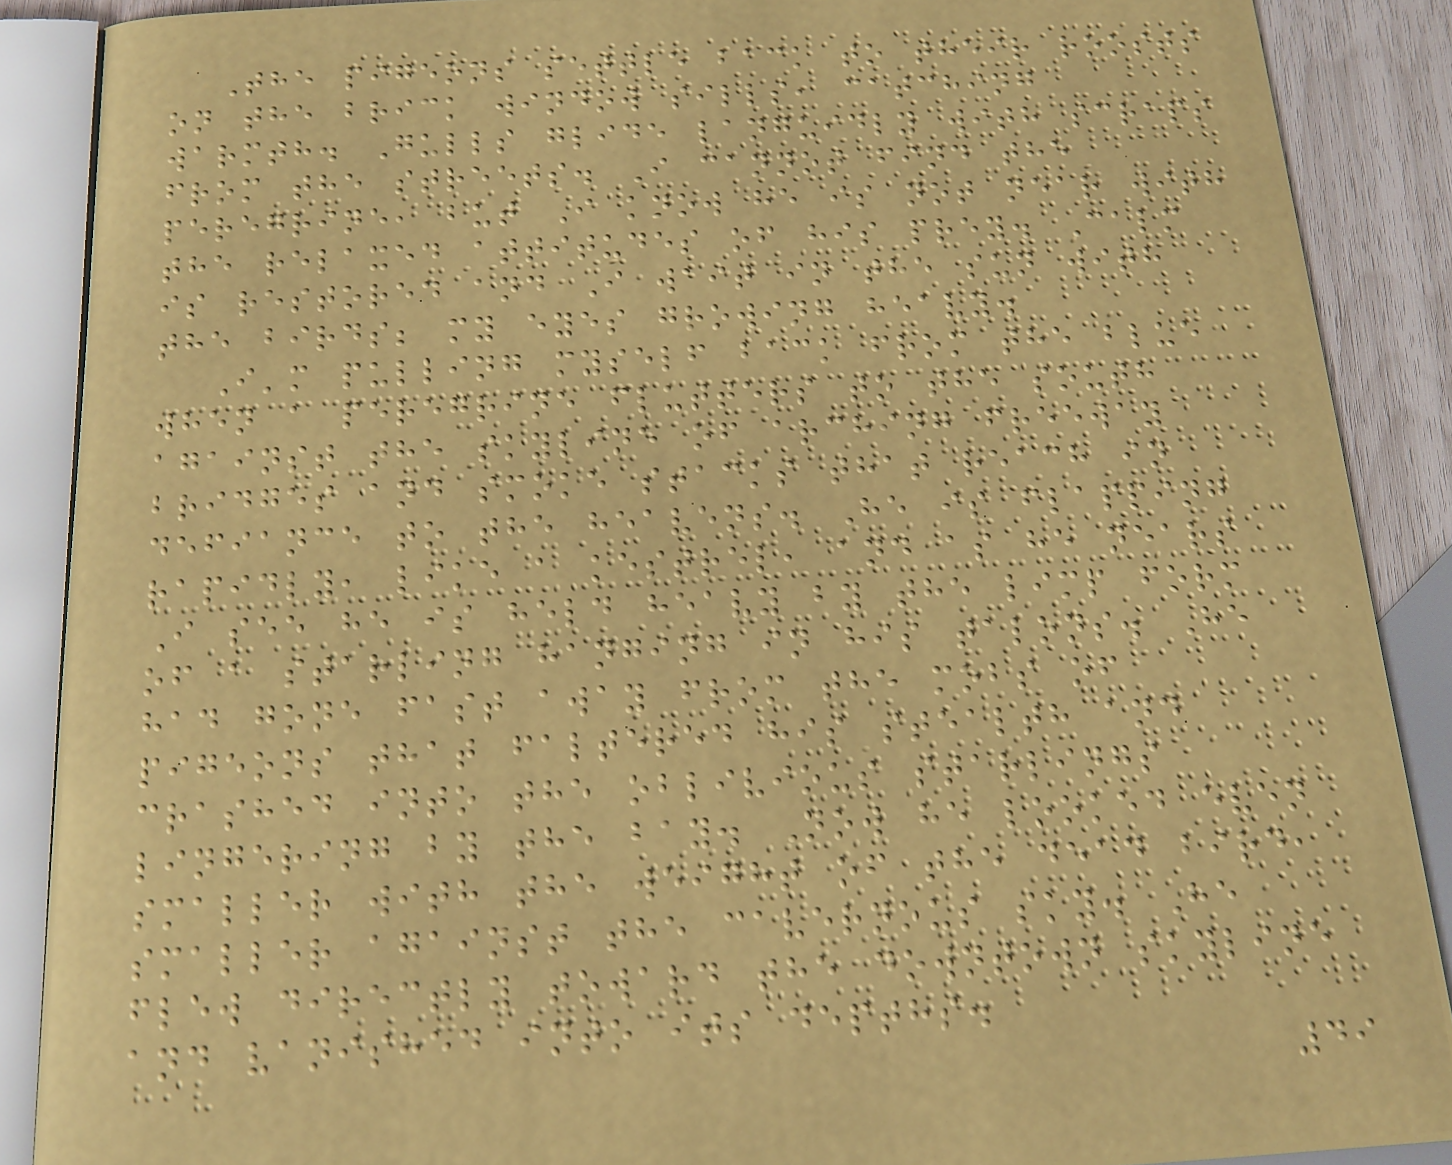The pigeons settle back to their roosts
on the brick window sills, catching
warmth. Gulls glide languidly with scraps
from the streets. I cannot find the
peregrine, but I know he is not near with
the relaxed attitudes of his prey. Calm
is restored and I wait in the sun with
the birds; my eyes growing heavy.
I'm pulling myself back from the blue
when a peregrine flutters to the south
against the skyline of arching freeway
bridges and smoke stacks that reach in
defiance to the heavens. He is flapping
rapidly, like a kestrel, and as he nears
I see he is held heavy by the limp form
of a starling hanging in his talons. He
had gone fast away from the mobs of
pigeons that faltered his stealth and
crashed into the oblivious starlings
lingering by the bay. Now he looked even
smaller with the weight of the dead bird,
smaller against the cavernous sky. He
flew directly toward the downtown skyline
and vanished into its depths.
49
